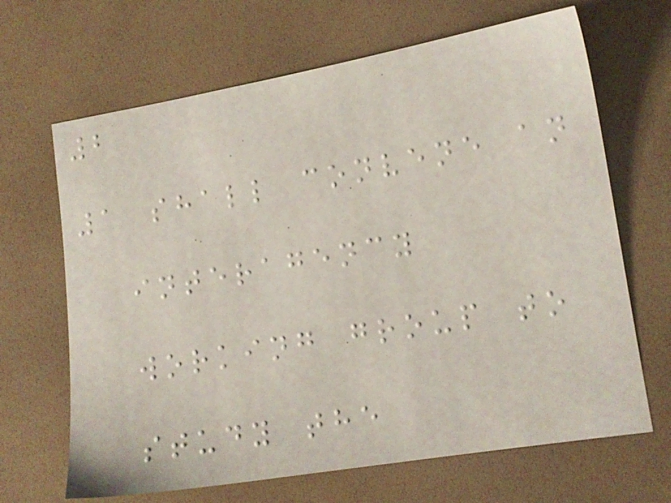2
1 shall convene an
interagency
working group to
study the
